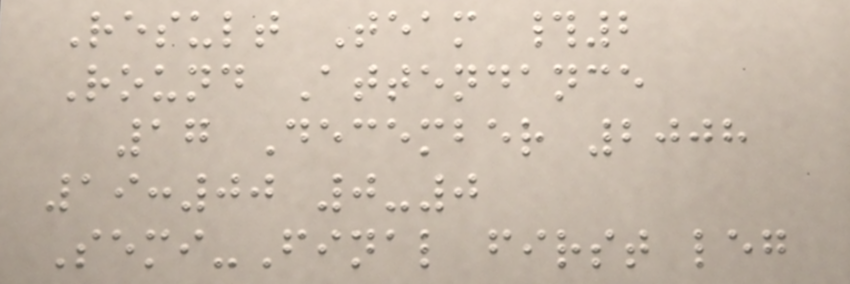Result Team #2
Round Attendance
17 December 2008
19:00 0-0
Semi-Final first leg
